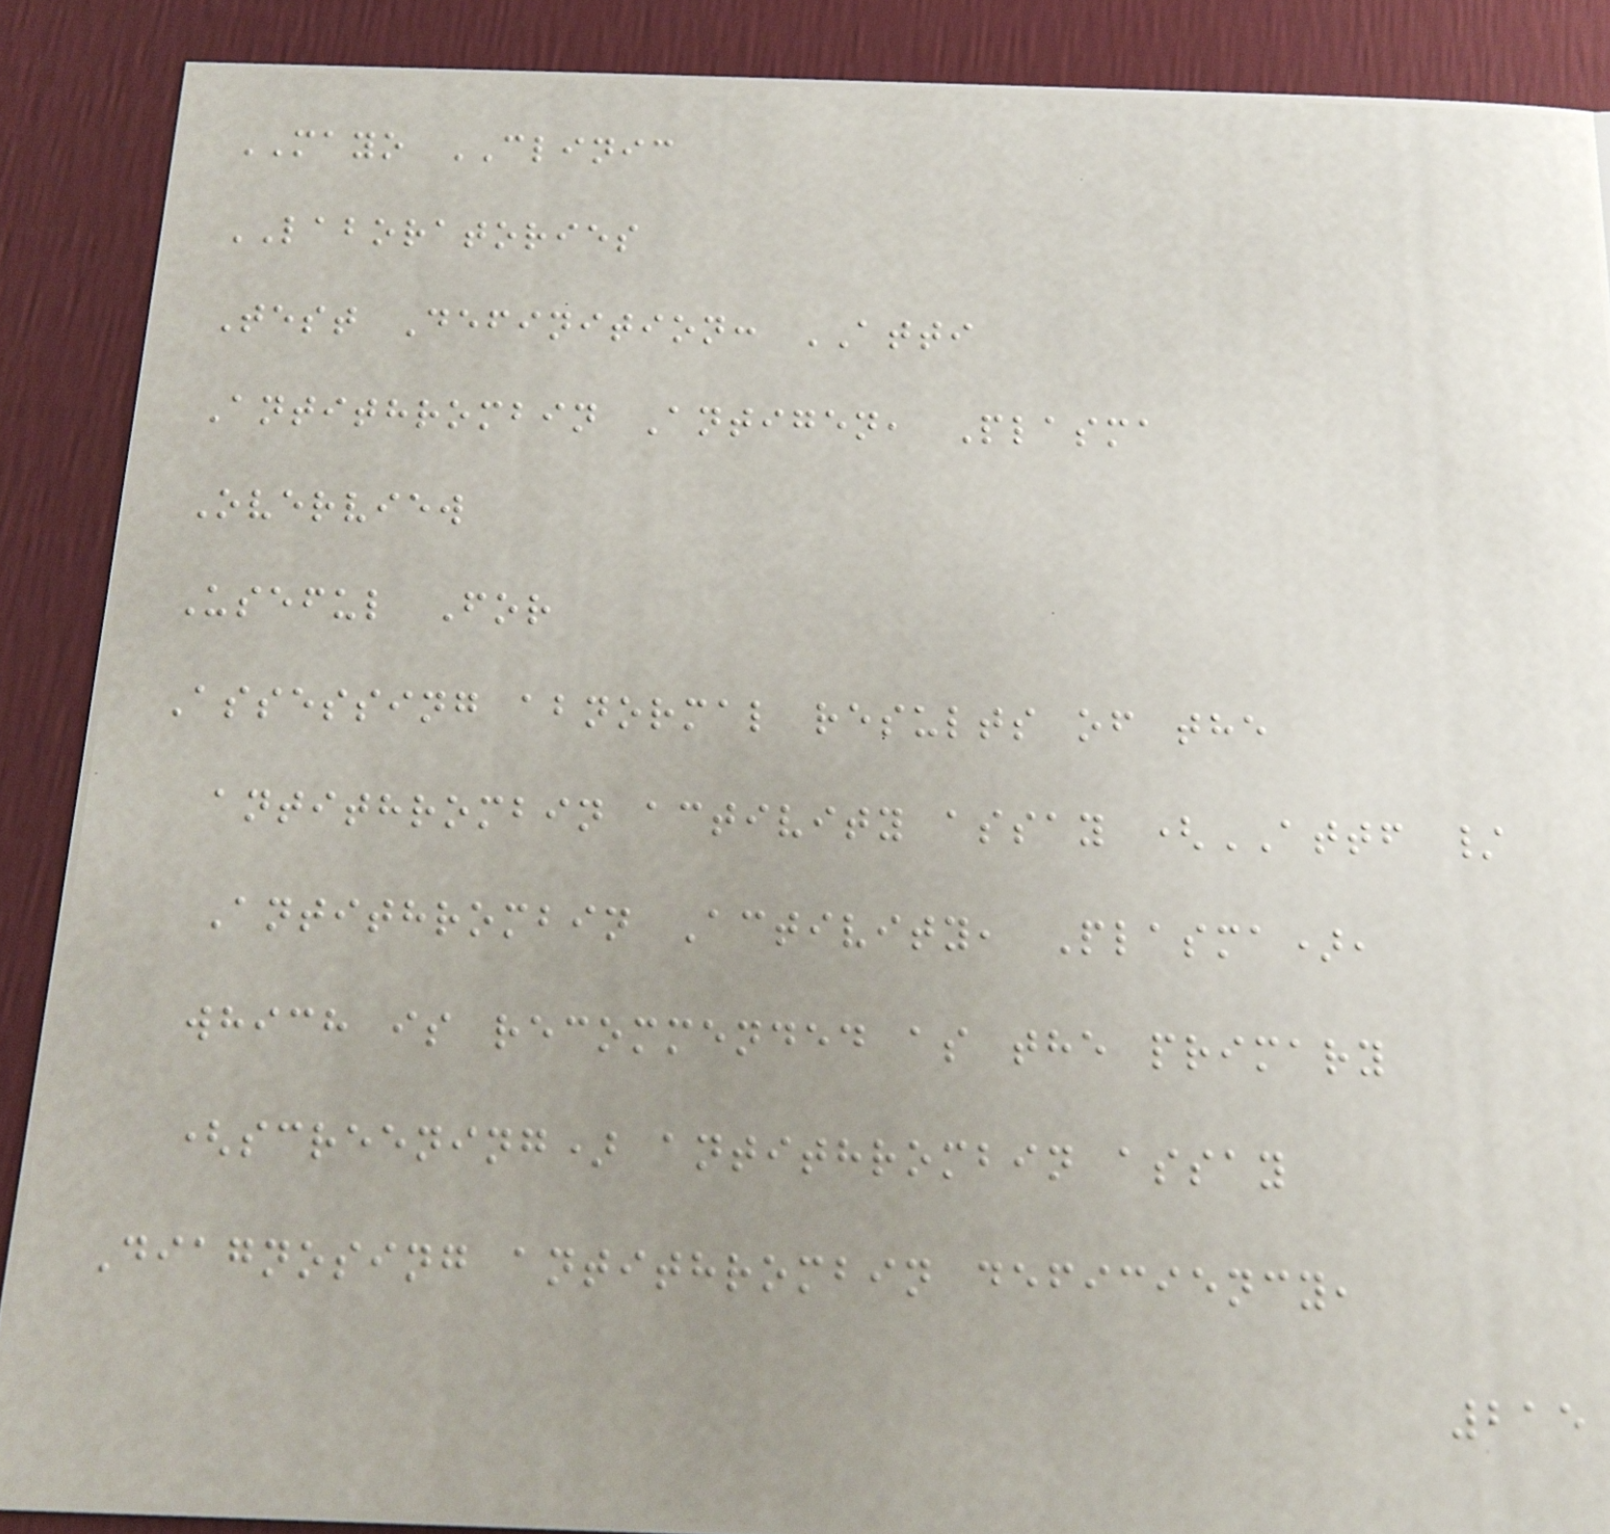MAYO CLINIC
LABORATORIES
Test Definition: ATTI
Antithrombin Antigen, Plasma
Overview
Useful For
Assessing abnormal results of the
antithrombin activity assay (ATTF /
Antithrombin Activity, Plasma),
which is recommended as the primary
(screening) antithrombin assay
Diagnosing antithrombin deficiency,
215
